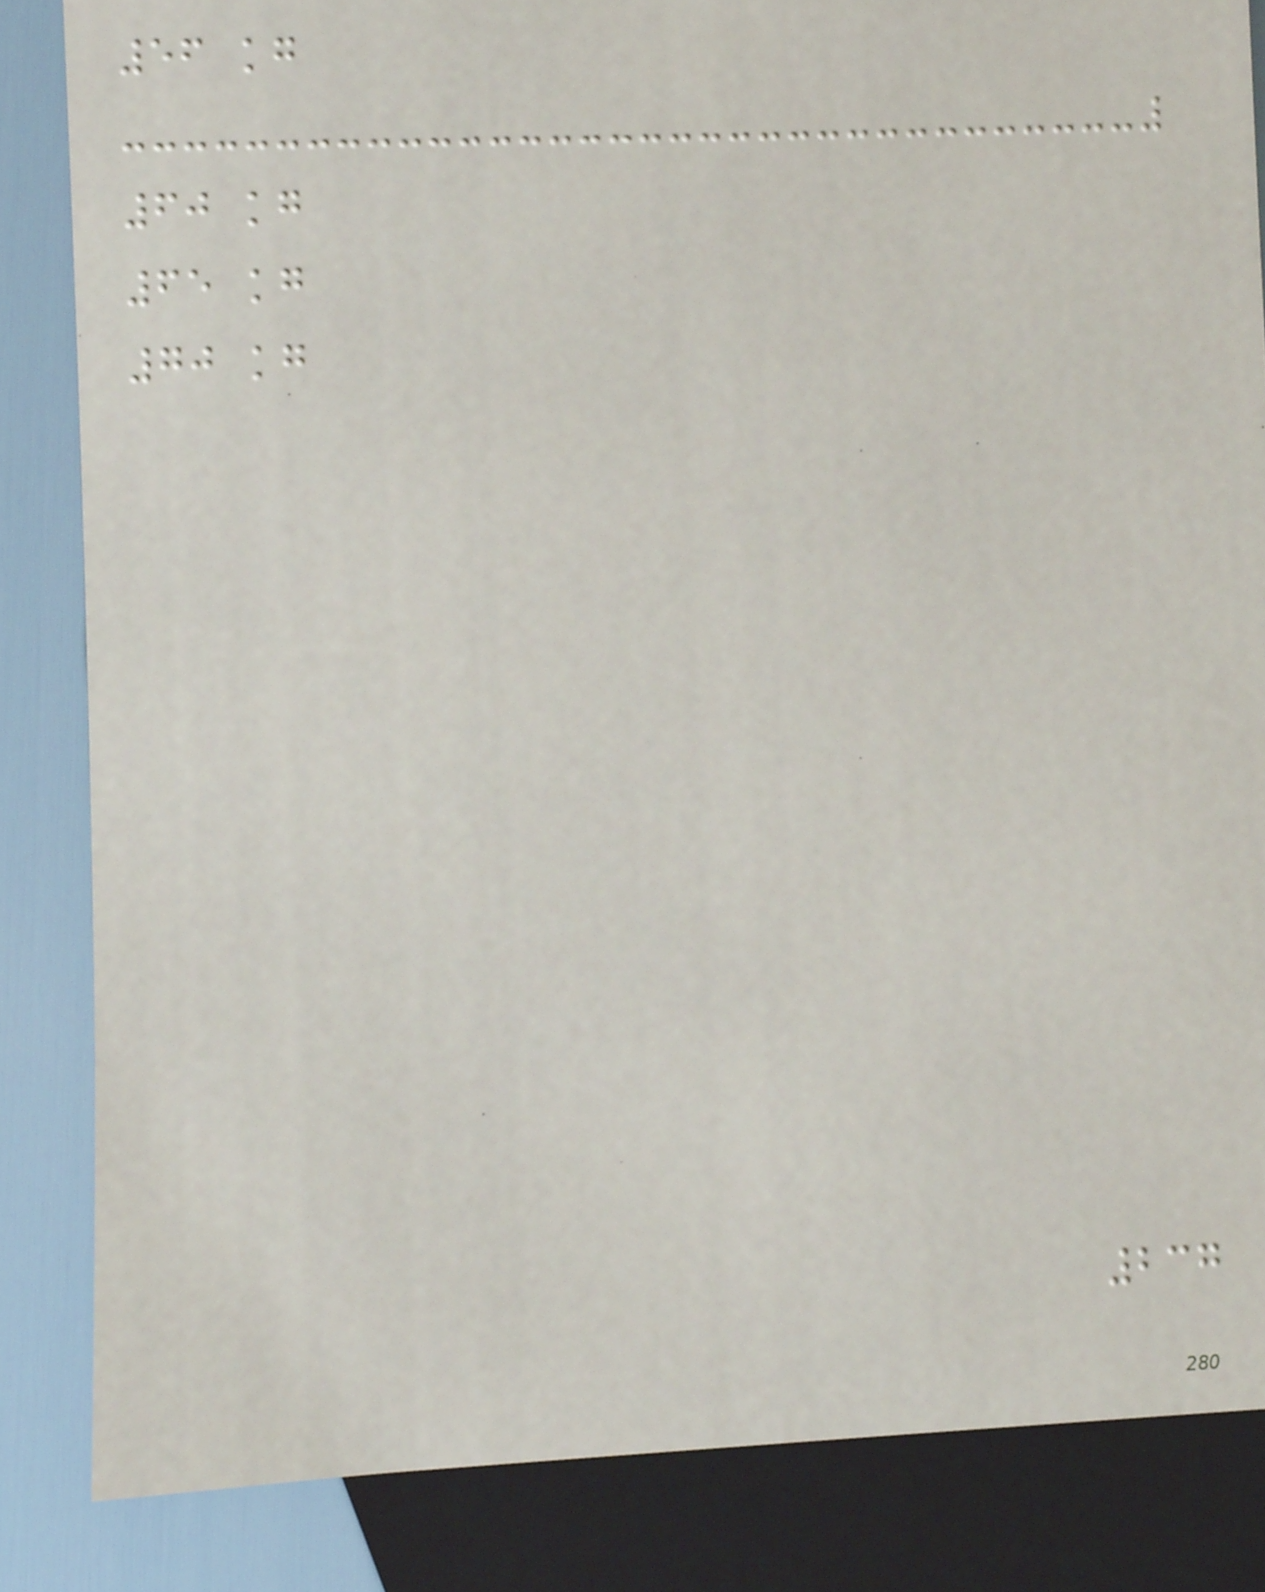56 kg
60 kg
65 kg
70 kg
237
